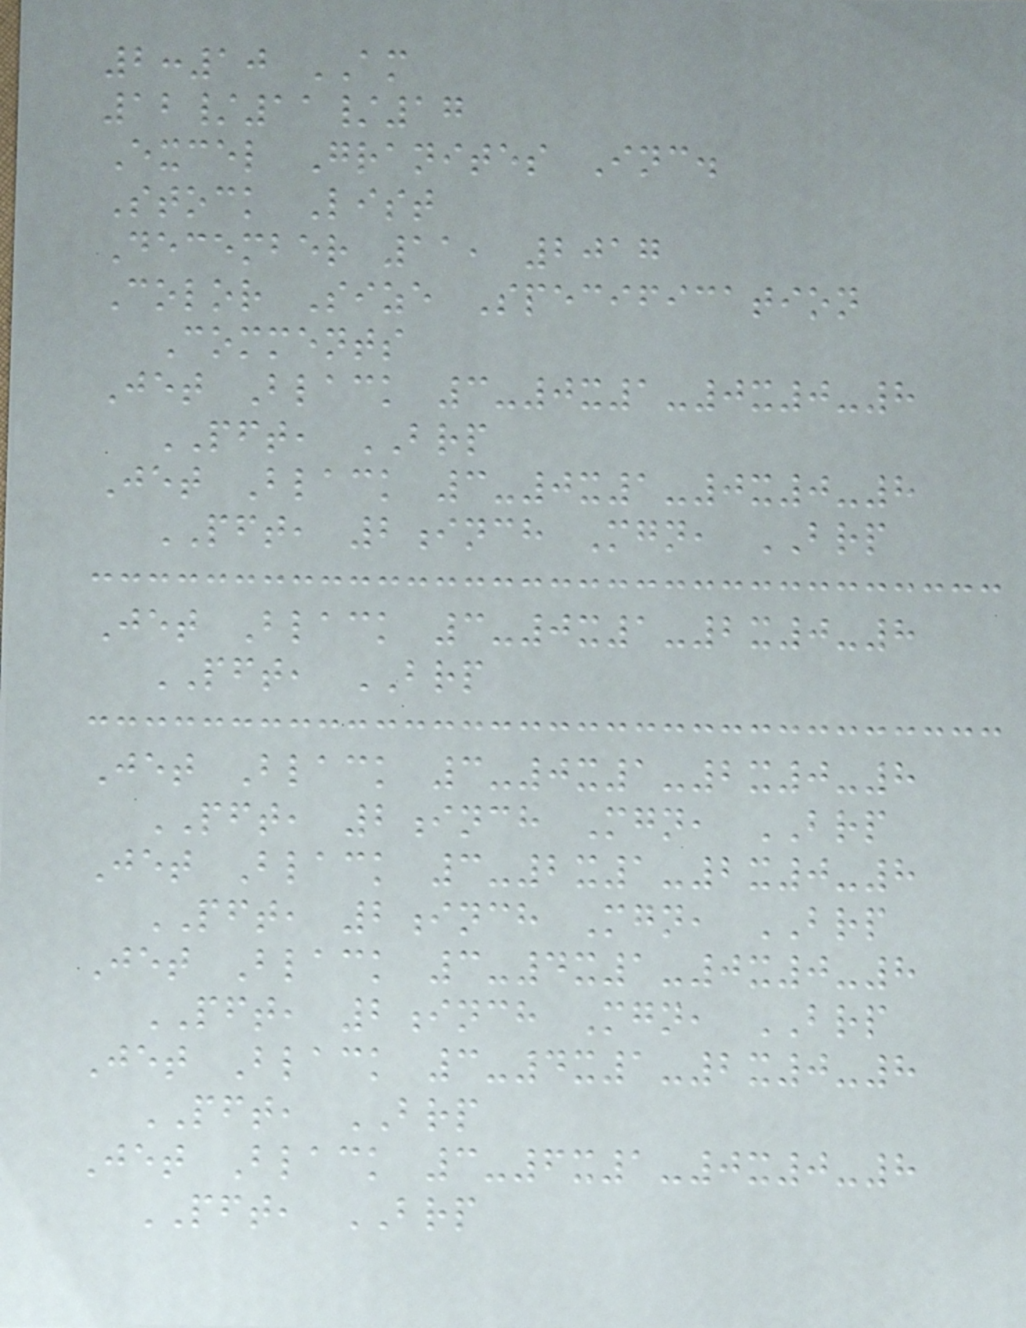2:10 AM
12/11/17
Excel Granites Inc.
Stock List
December 11, 2017
Color Size Specification
Comments
Jet Black 3-0x1-0x0-8
PFT, BRP
Jet Black 3-0x1-0x0-8
PFT, 2inch Mgn, BRP
Jet Black 3-0x1-2x0-8
PFT, BRP
Jet Black 3-0x1-2x0-8
PFT, 2inch Mgn, BRP
Jet Black 3-2x1-2x0-8
PFT, 2inch Mgn, BRP
Jet Black 3-4x1-0x0-8
PFT, 2inch Mgn, BRP
Jet Black 3-4x1-2x0-8
PFT, BRP
Jet Black 3-6x1-0x0-8
PFT, BRP
